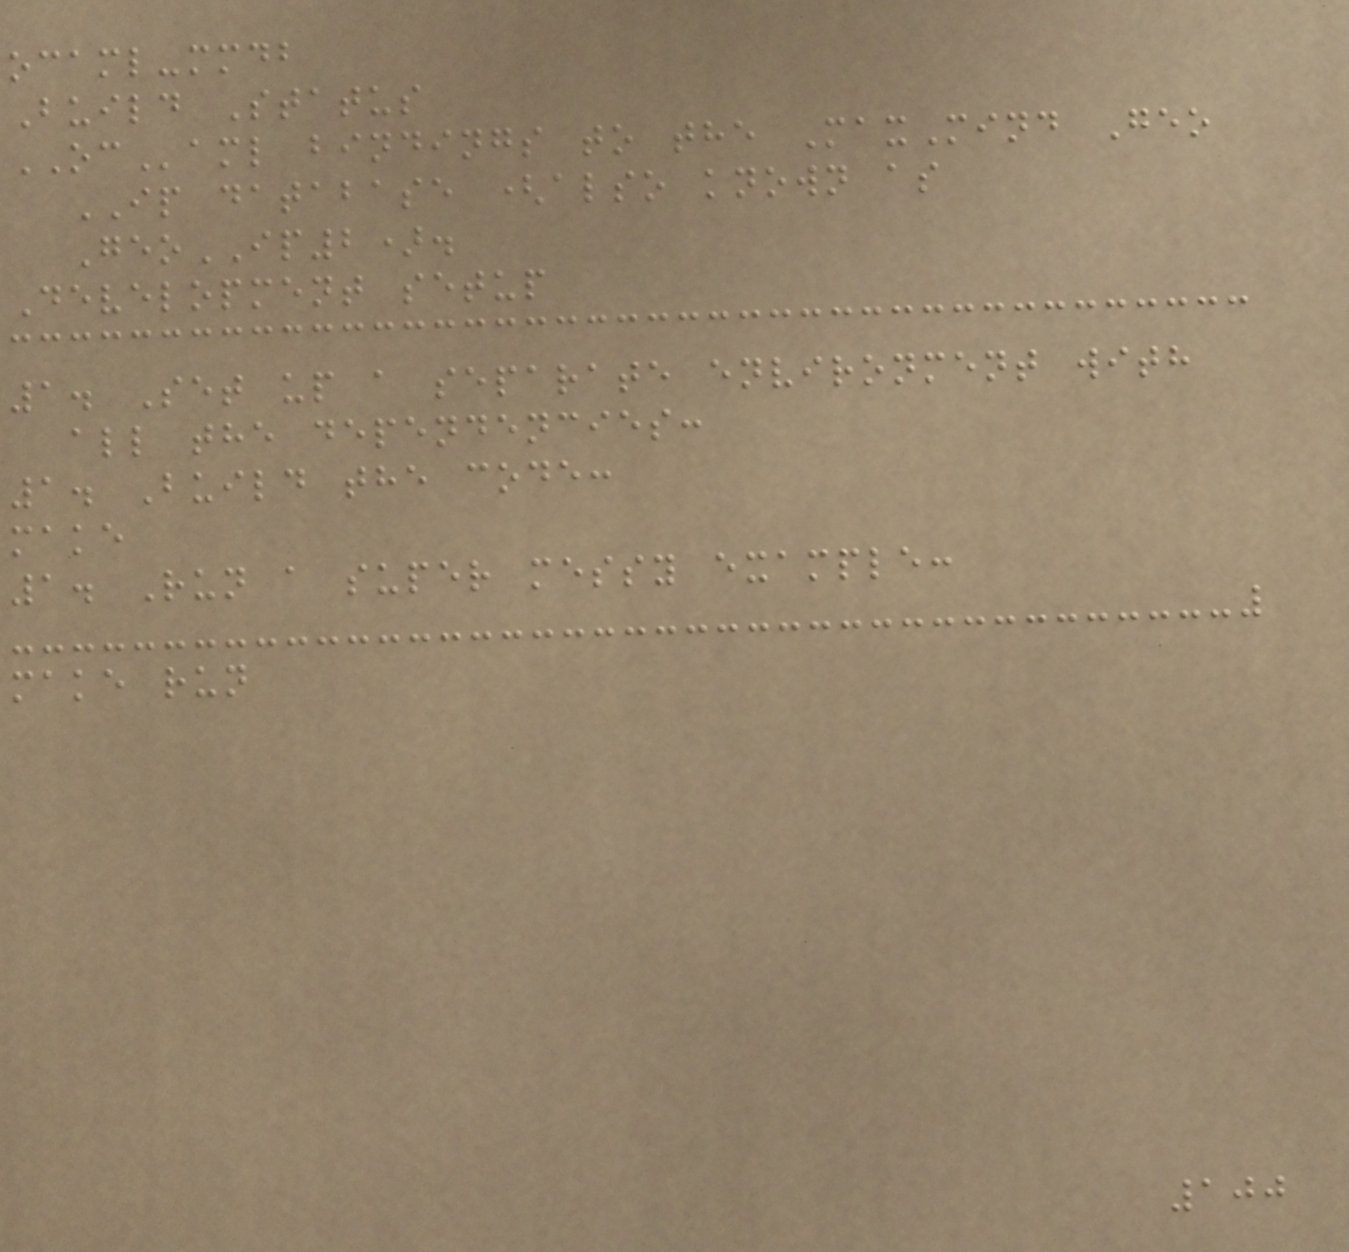ocaml-mmdb
Build Status
OCaml bindings to the MaxMind Geo
IP database (also known as
GeoIP2).
Development setup
1. Set up a separate environment with
all the dependencies:
1. Build the code:
make
1. Run a super messy example:
make run
100
